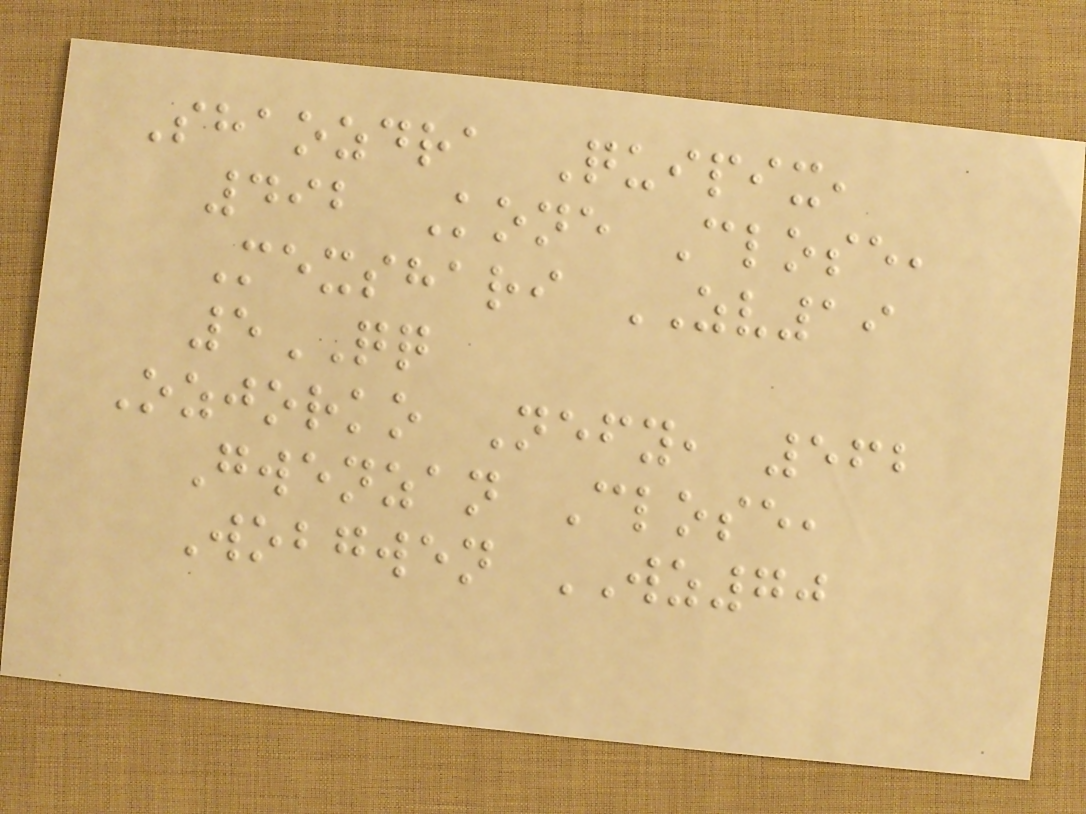Shaozdra Quipix,
492 Kone Close,
Mexshari ZV19
5QQ
Ozjorko Nefy, 562
Gwenzan Close,
Wobgwen WZ70
